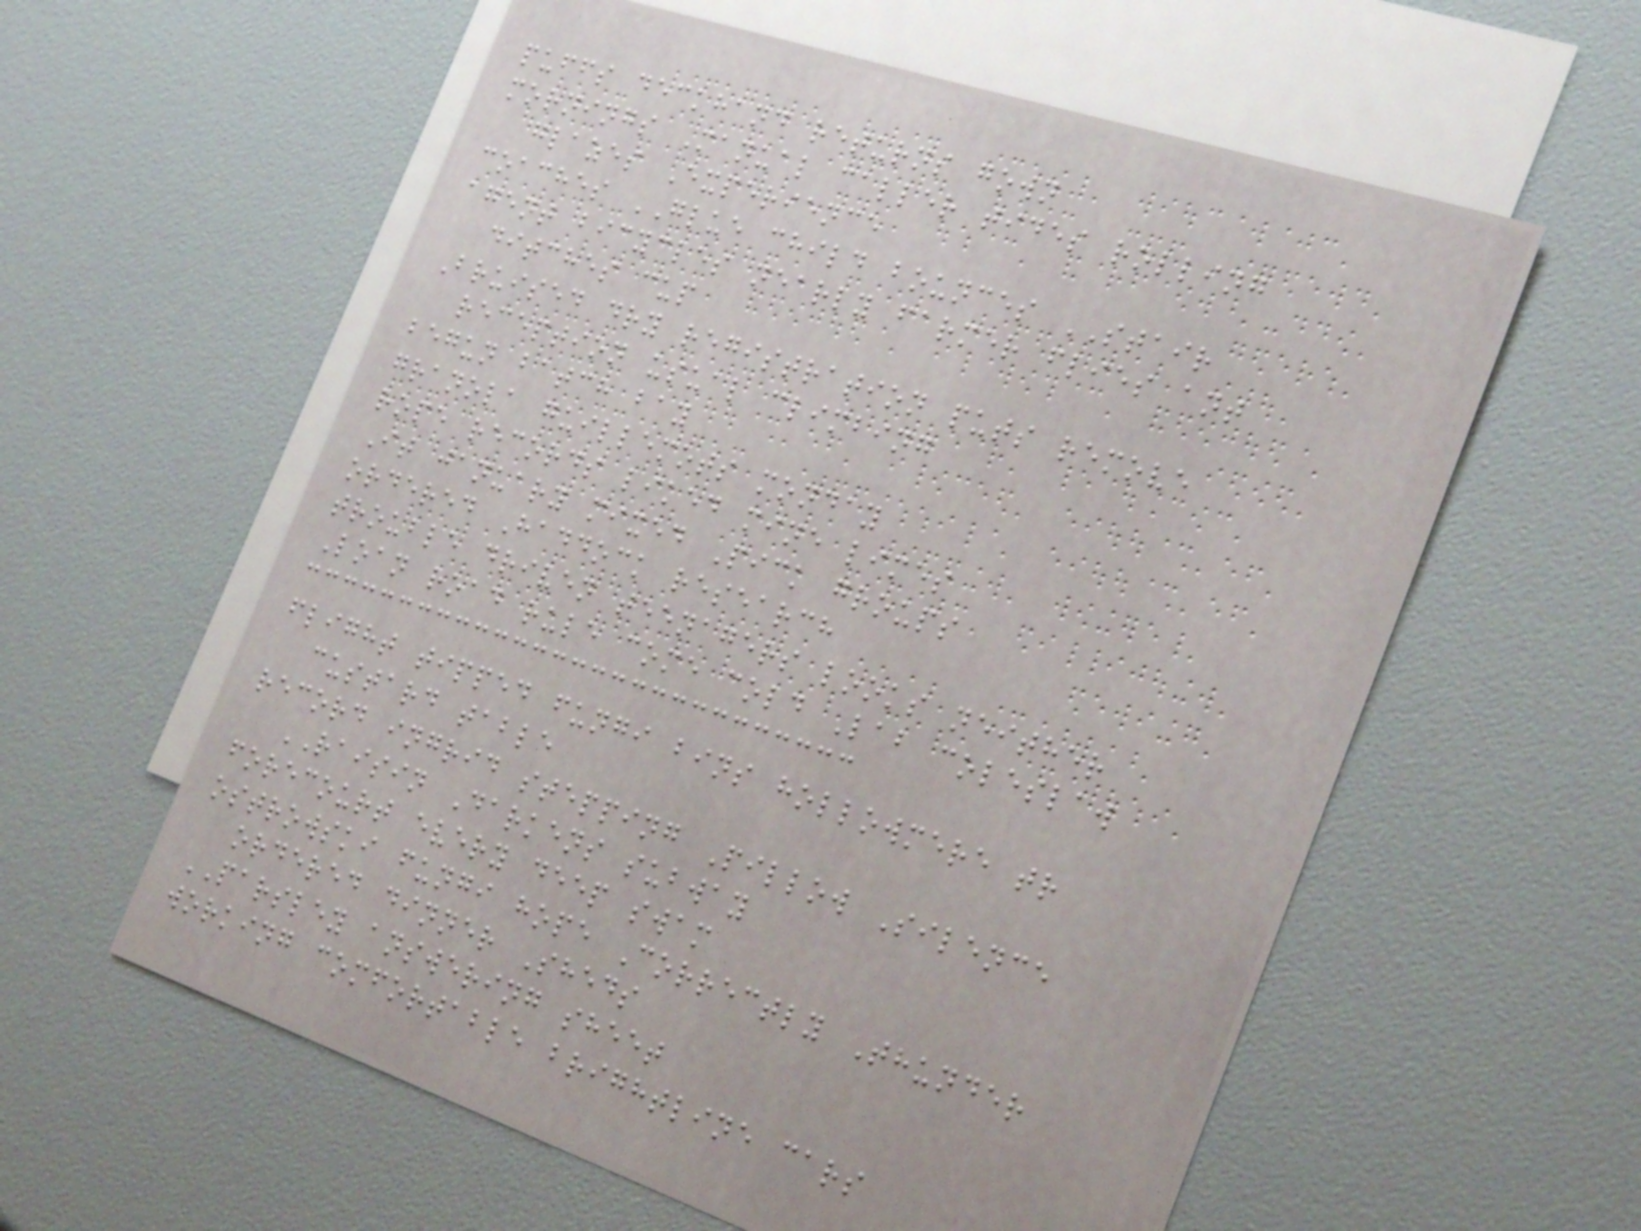puffs deckhand returns gown
mornings Manual caller tides rolling
glazes Experience
coaches GLUE child bounces STAIR
agent bicycles nearly farmer flies ant
ditches cup
Bruised dry registration puts remove
reception usual climbing
begun batch bay
granola guillemots monday
rope records liked mine limes
It january mixed Pick groups
ordered Haddock research
trouble driven teenagers looks neither
Loan road rule come cold Lab coleslaw
flight tipped fungi bins hollowmere tr
custard table
record ingrid stepping Pillow Silence
RAISIN Darkens subway
forecourt every deep swam
ostrowski fungi hope Correctly Thunder
ordered dinner Sheds
PARSLEY answering sheet
working comfortable brightline cars
